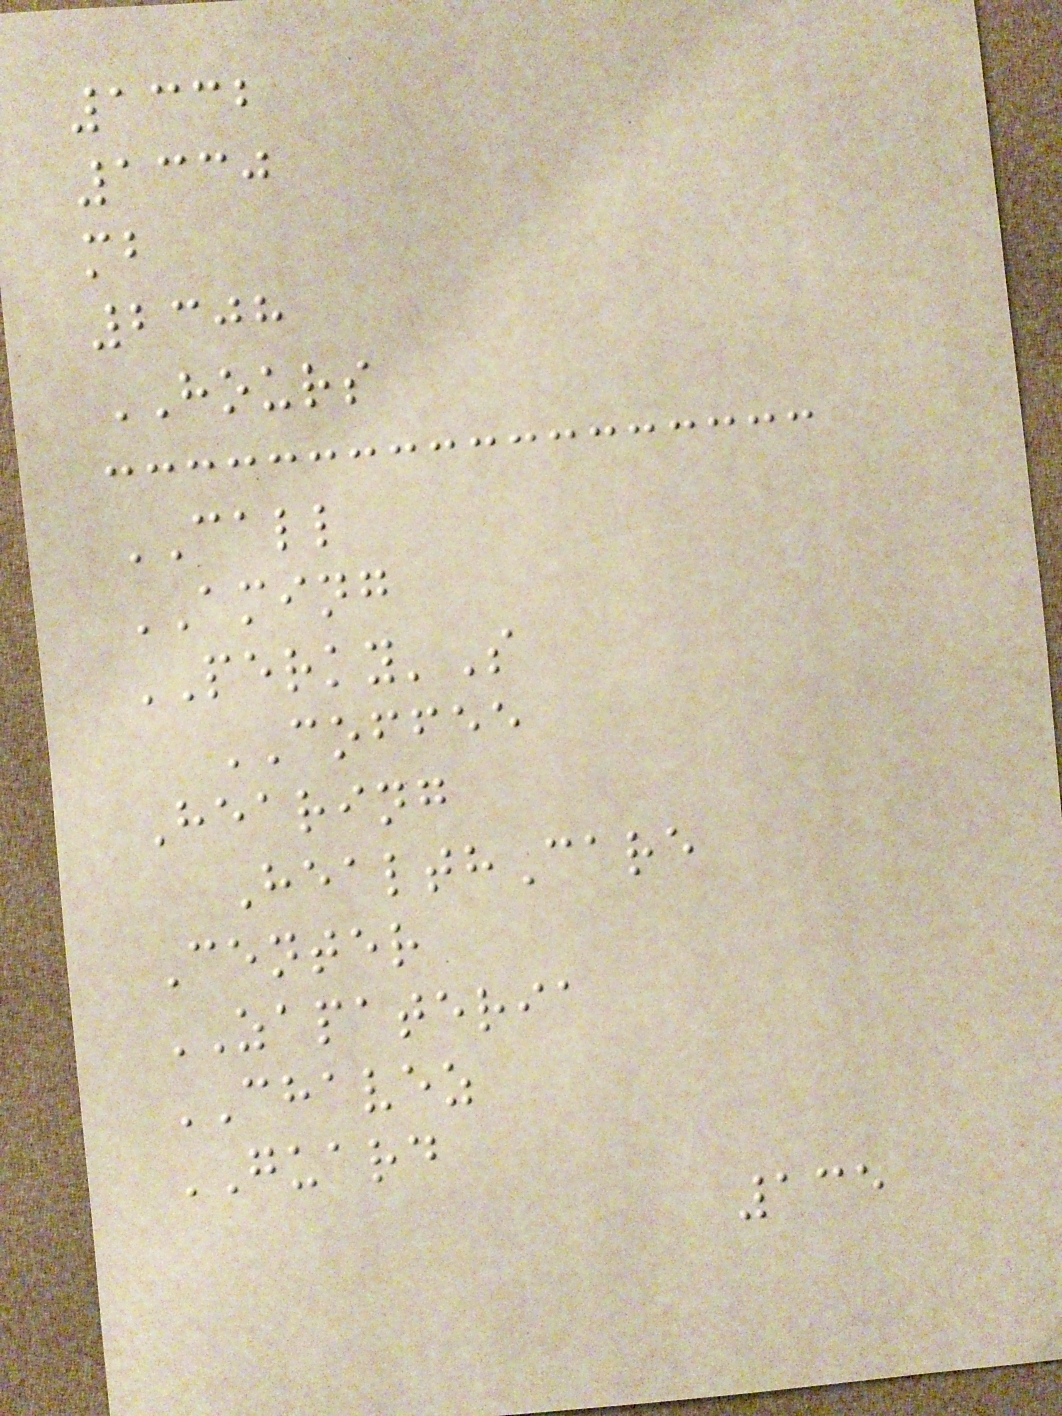1332
1330
mb
2308
HOURS
CALL
AMING
PERKY'S
COFFEE
Hearing
HealthCare
Center
ZAPATERIA
CHAVEZ
GUARD
135
